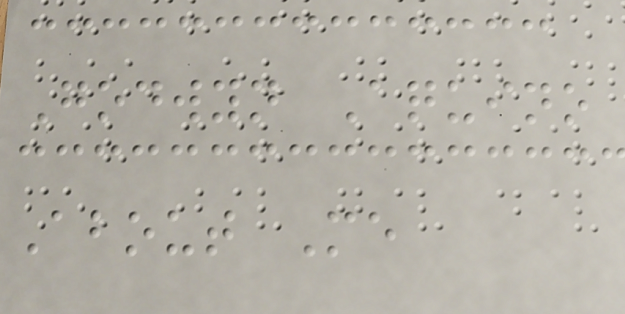Godwyn Aquino
About Me
